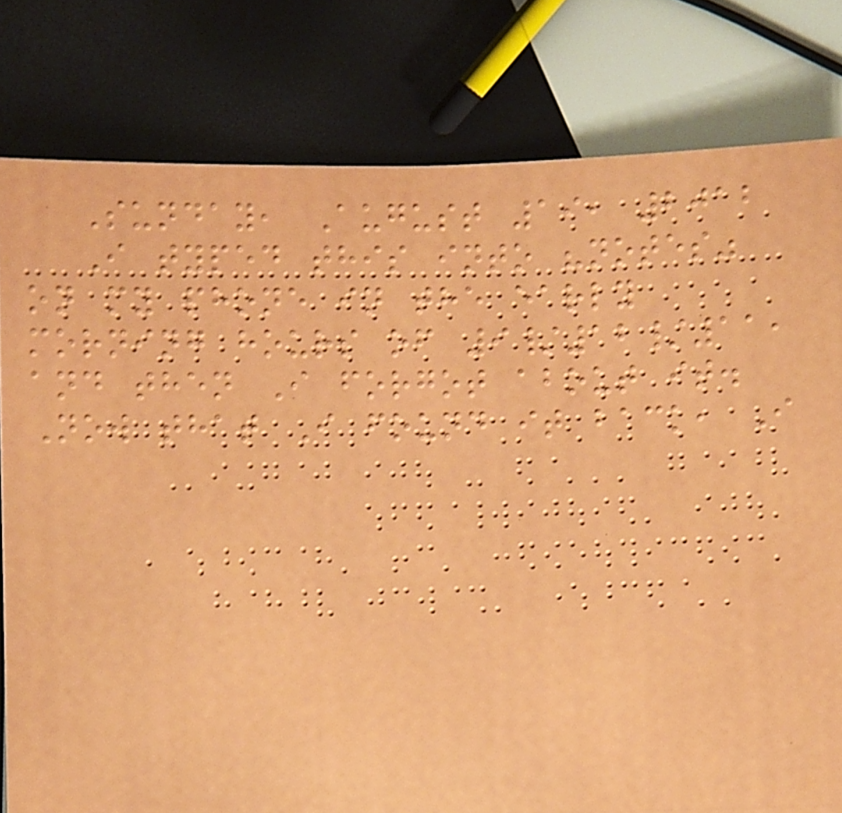Sunday, August 19, 2012
I typed this into "notes"
on my phone in the early
morning hours of 9/12/11,
and then I forgot about it.
Now that I found it back, I
